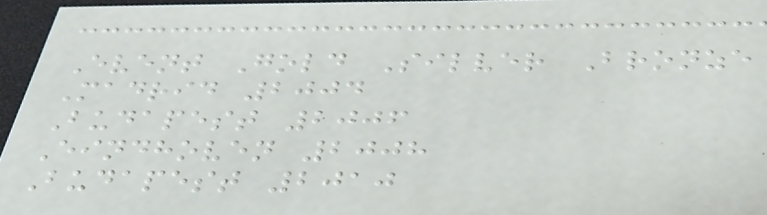Event Gold Silver Bronze
Madrid 2004
Budapest 2006
Eindhoven 2008
Budapest 2010
